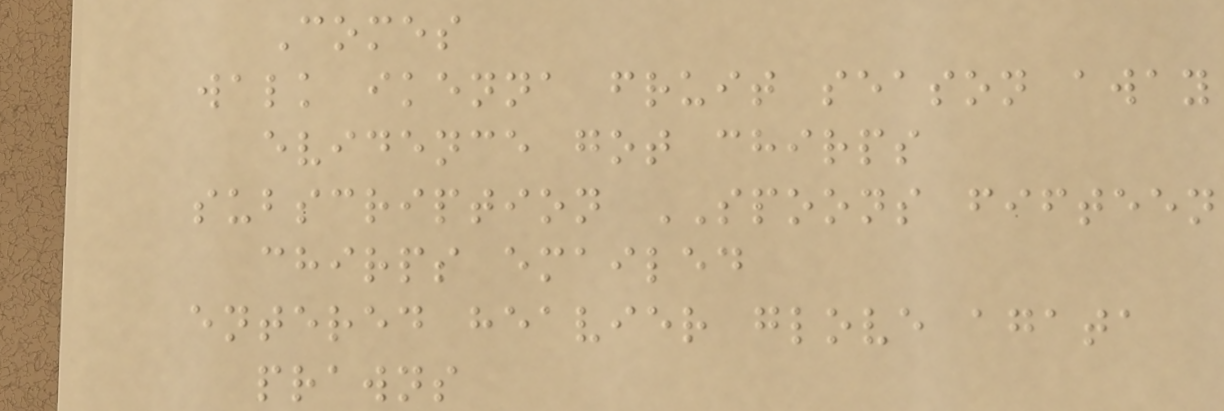Comes
walk ikenna fruit season away
evidence got chirps
subscription SPOONS fifteen
chirps emailed
entered heavier glove agata
prawns
